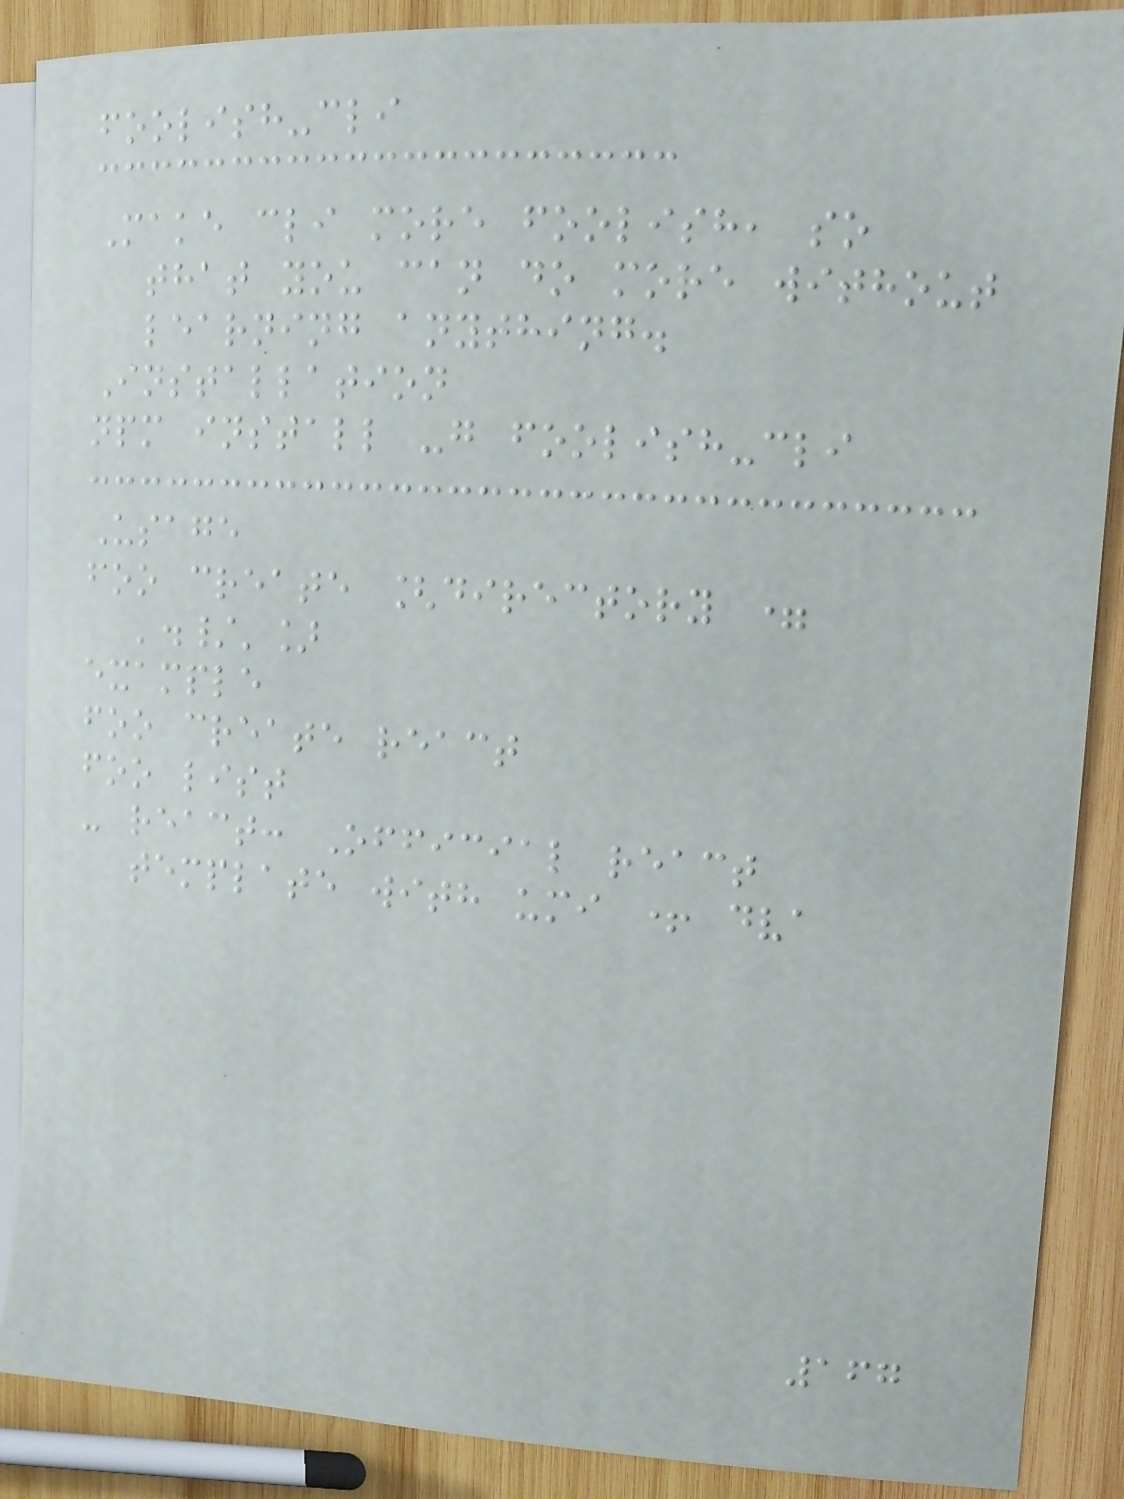foolish-cli
Make cli more foolish, so
that you can do more without
learning anything.
Installation
npm install -g foolish-cli
Usage
foo create [directory =
'./']
example
foo create react
foo list
- react: Official react
template with umi + dva
167
